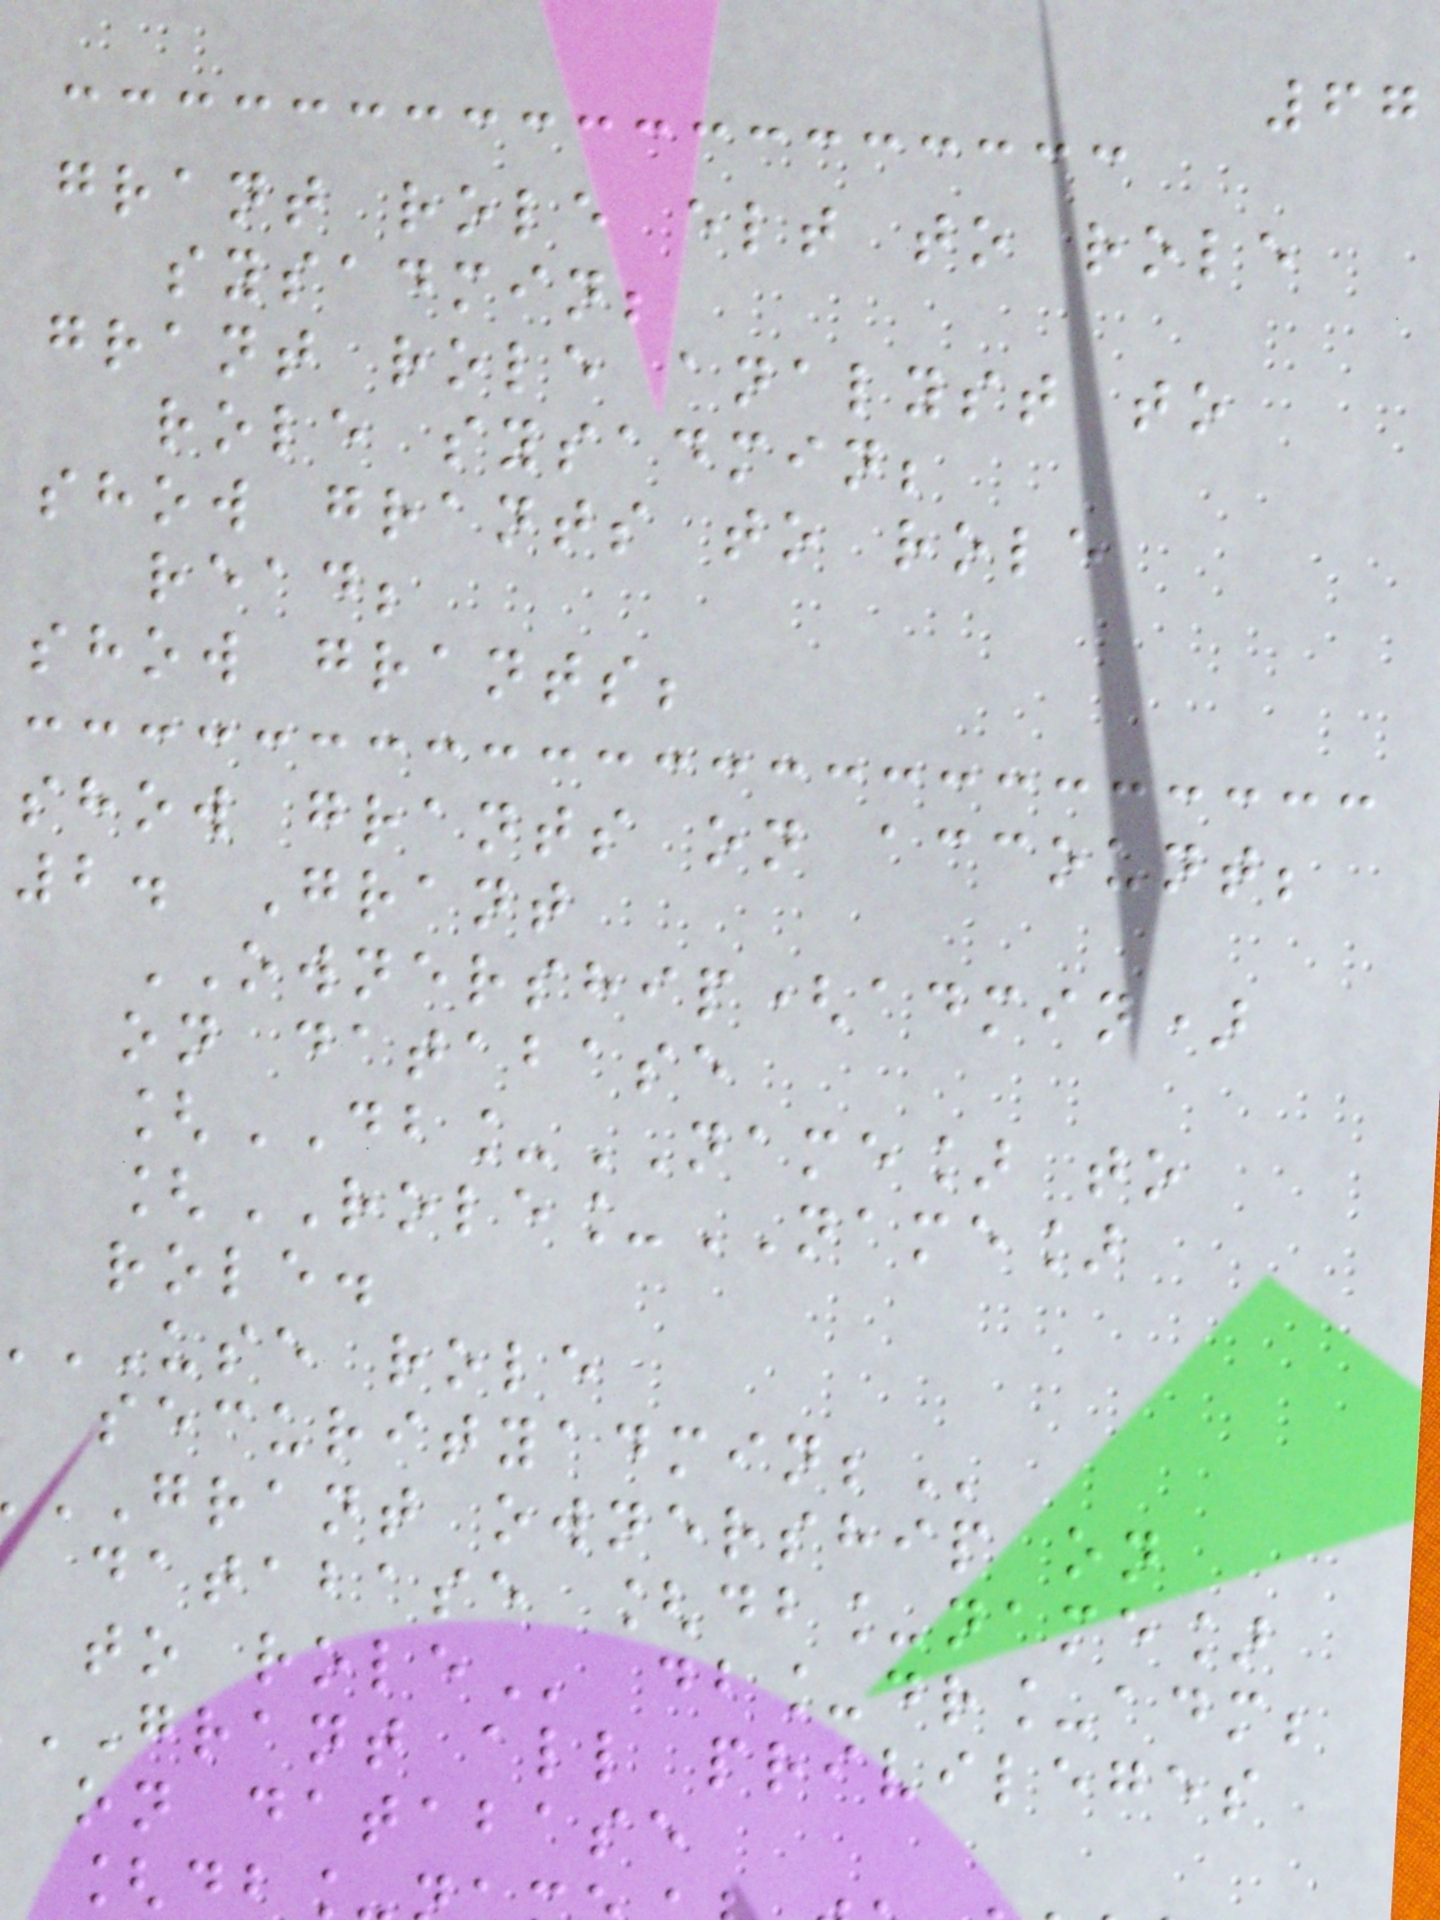67
grant role elt to role
sysadmin;
grant role analyst to
role sysadmin;
show grants to role
read;
show grants;
show grants on account;
2. Grant
OWNERSHIP(admin)
on database
[DB_NAME] to
[ROLE_NAME]
role.
USE role
GRANT ownership on
database [db_name]
GRANT all privileges
on database
